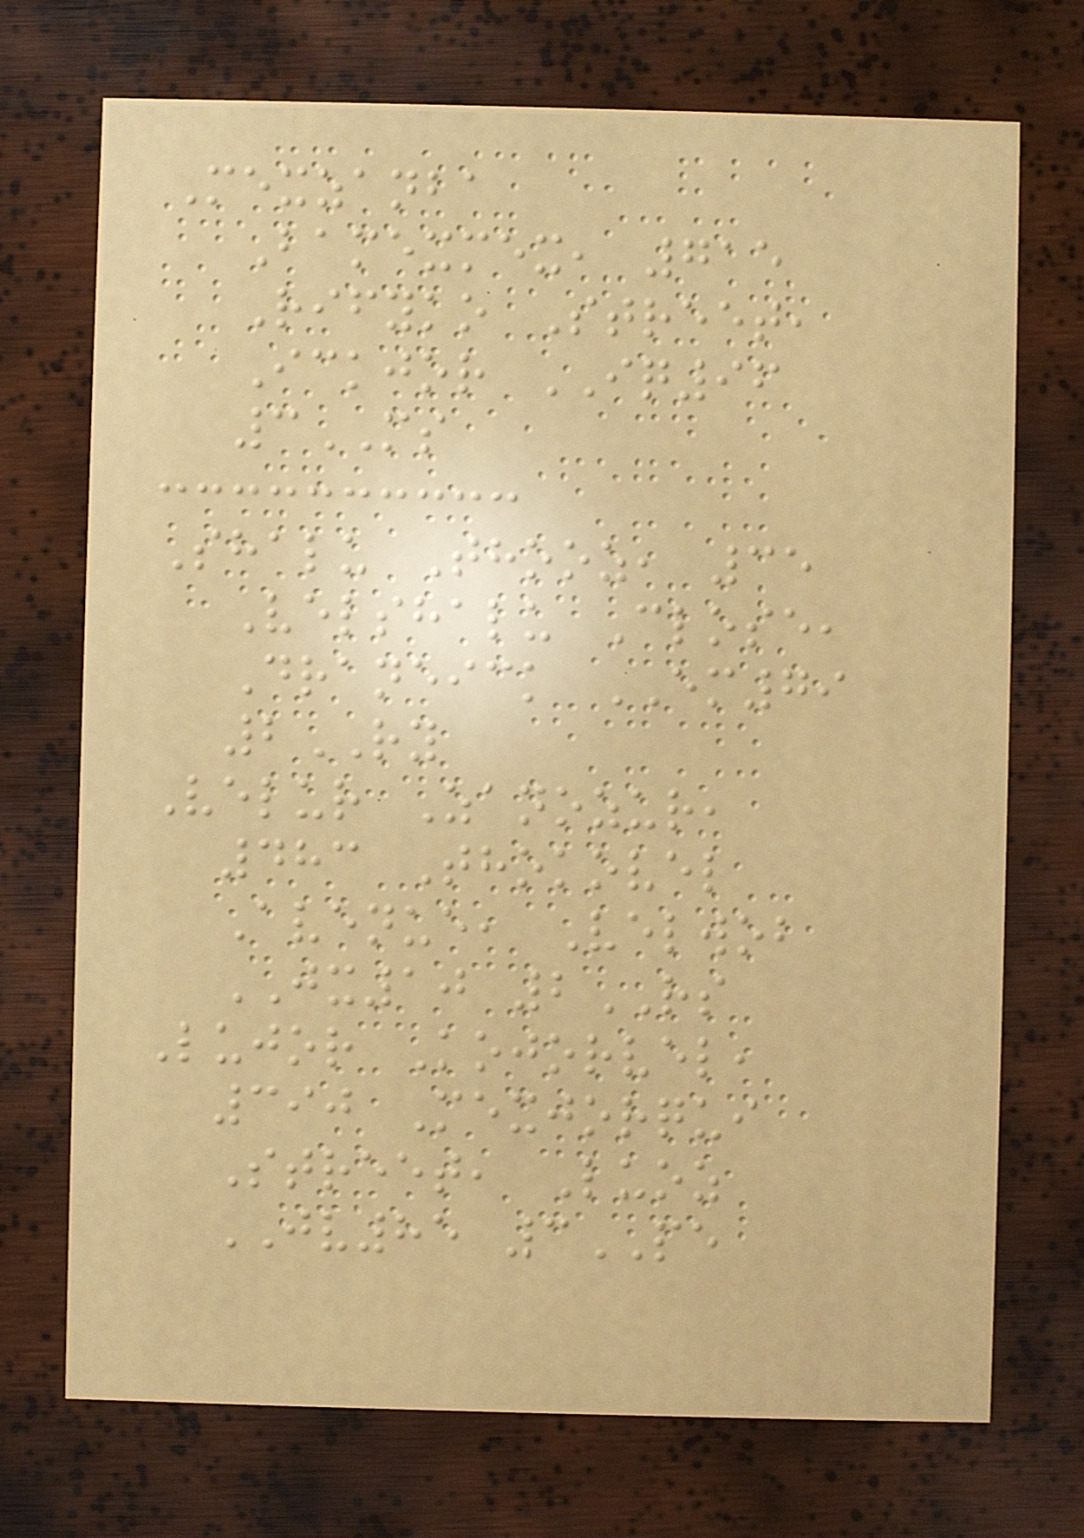Mexzanba
Bamexmex, 715
Rifyko Street,
Ickjor IQ96
3MS
Shalu Thooz, 35
Velshalu Close,
Draneick EM79
2RY
Velur Zanozur,
483 Thokovel
Avenue, Velwob
JX10 2RS
Lujor Kojorvel,
390 Mexjorqui
Street, Luoz
JV85 3PE
